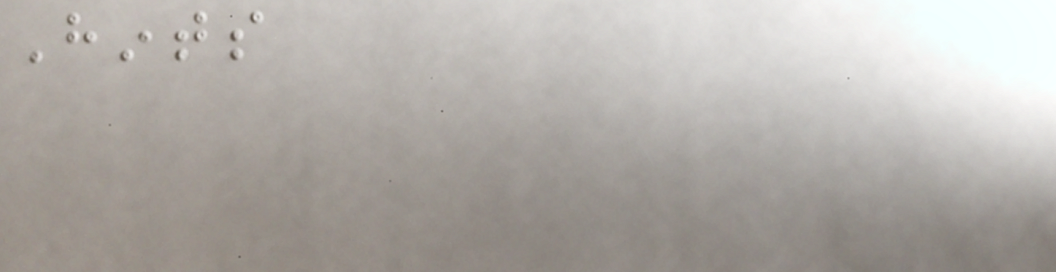Hints
